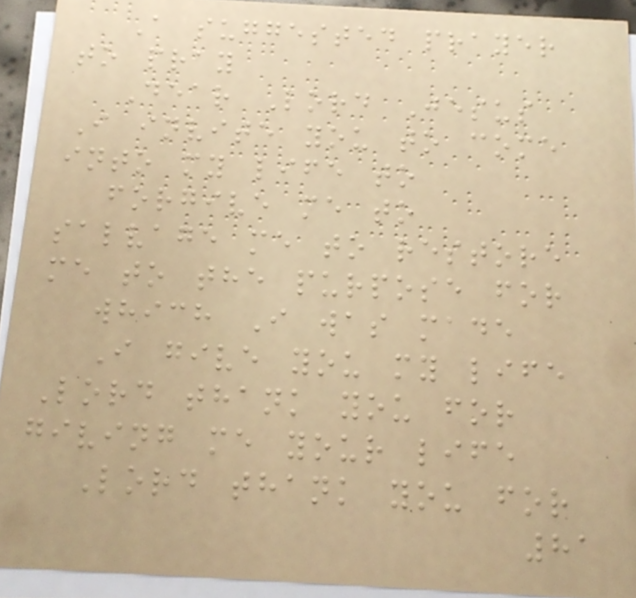A suggested prayer
to pray
Dear Lord Jesus
I invite you to come
into my life to
forgive me to
salvage me to restore
me to the purpose for
which I was made
I give you my life
Lord thank you for
giving me your life
Lord thank you for
81
